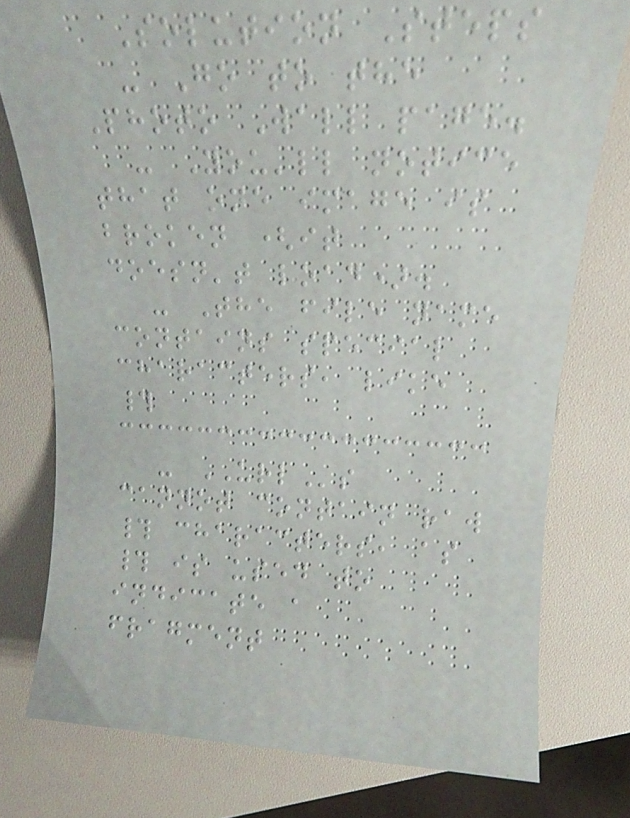Solution Steps
- Go to the
Photo Wall page.
- You'll notice
that one image is
broken (it
doesn't load).
- The file name
contains special
characters, like
#
- URLs
cannot contain raw
# characters, as
# is used to
indicate a
fragment
